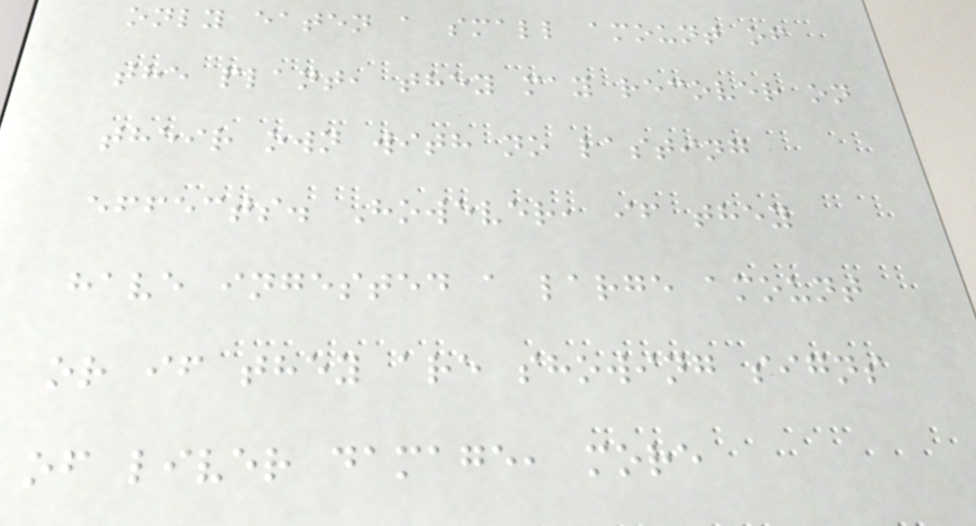only eaten a small amount of
the plant, they may recover on
their own with no lasting
effects. However, if they
have ingested a large amount
or if they are showing signs
of liver damage, more
